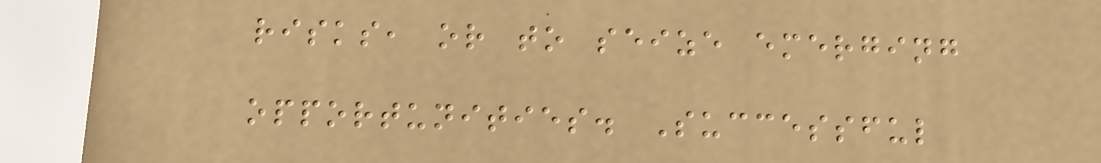risks, or to seize emerging
opportunities. Successful
